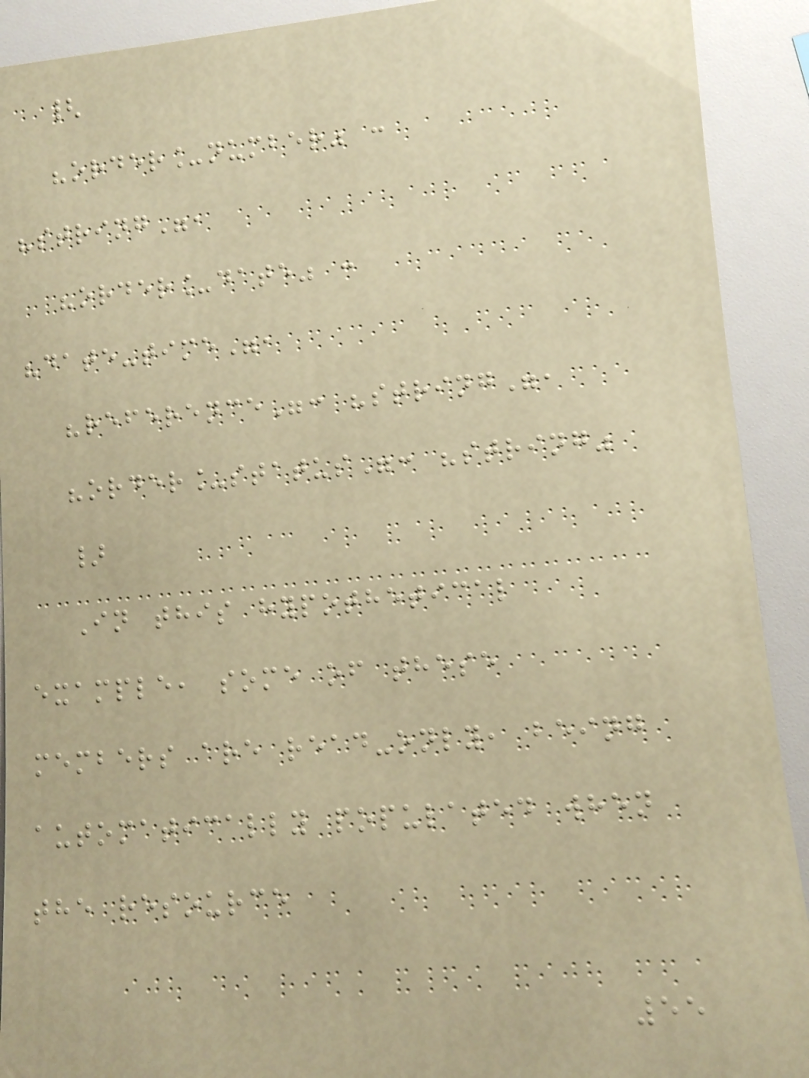{
"order_number" :
"string",
"order_date" :
"date-time",
"reference": "string",
"order_status": "string"
}
In this hypothetical
example, some of these
members are read-only, being
automatically populated when
the resource
55
